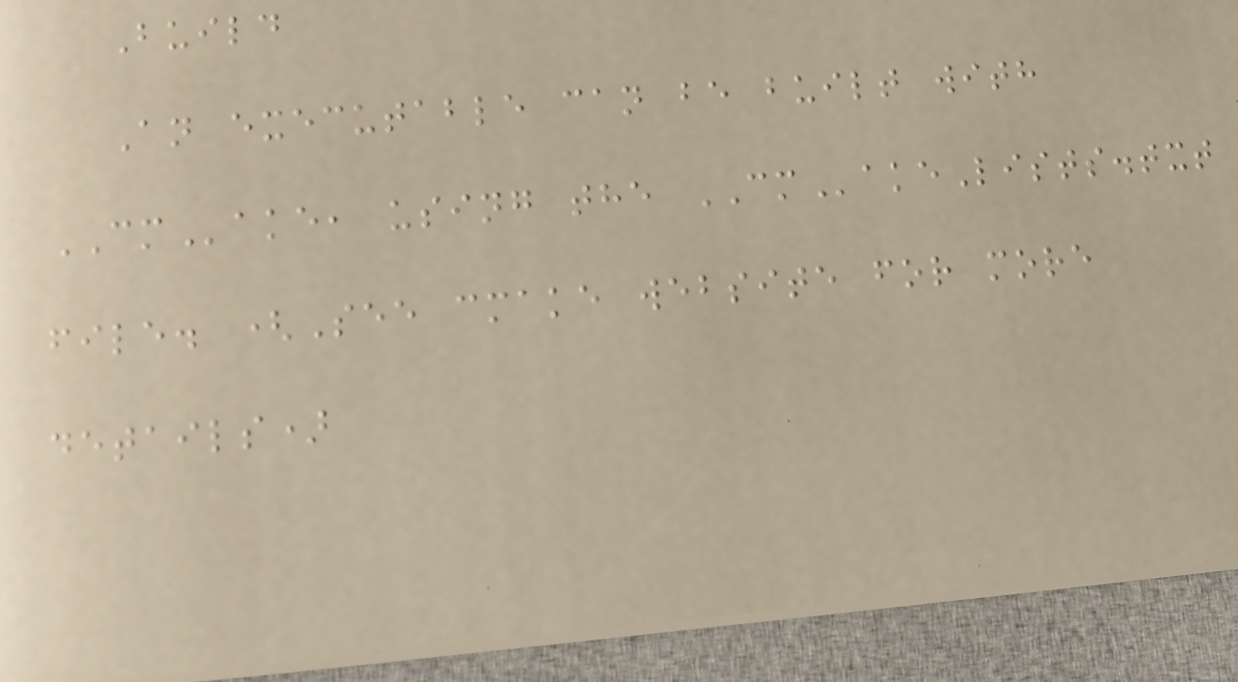Build
An executable can be built with
CMake, using the CMakeLists.txt
file. (See cmake website for more
details)
